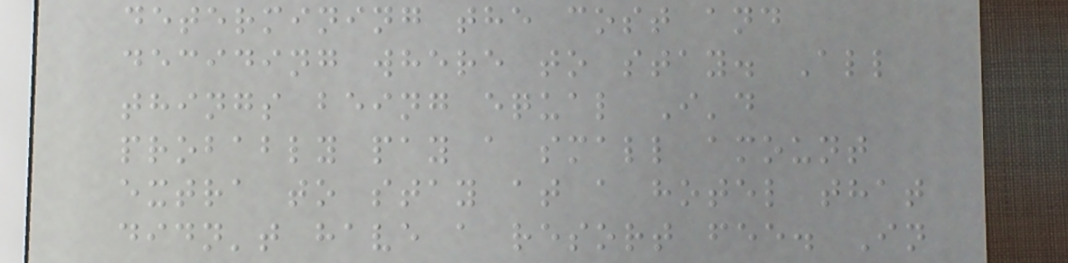determining the cost and
deciding where to stay. All
things being equal I'd
probably pay a small amount
extra to stay at a hotel that
didn't have a resort fee. In
